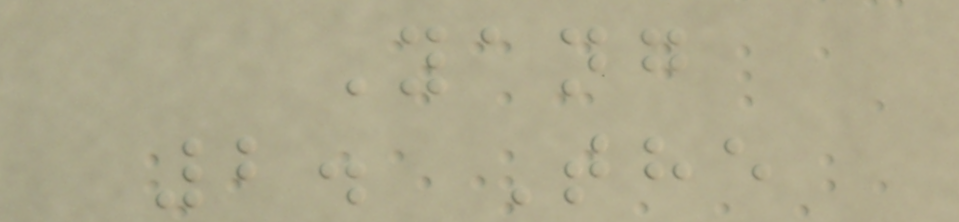Yang
2. The
